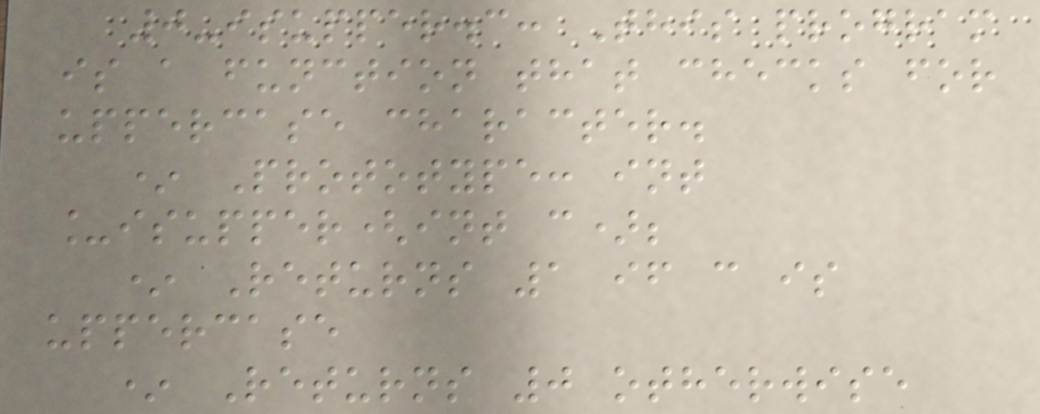0-isupper.c: This program
is a function that checks for
uppercase character.
* Prototype: int
_isupper(int c);
* Returns 1 if c is
uppercase
* Returns 0 otherwise
